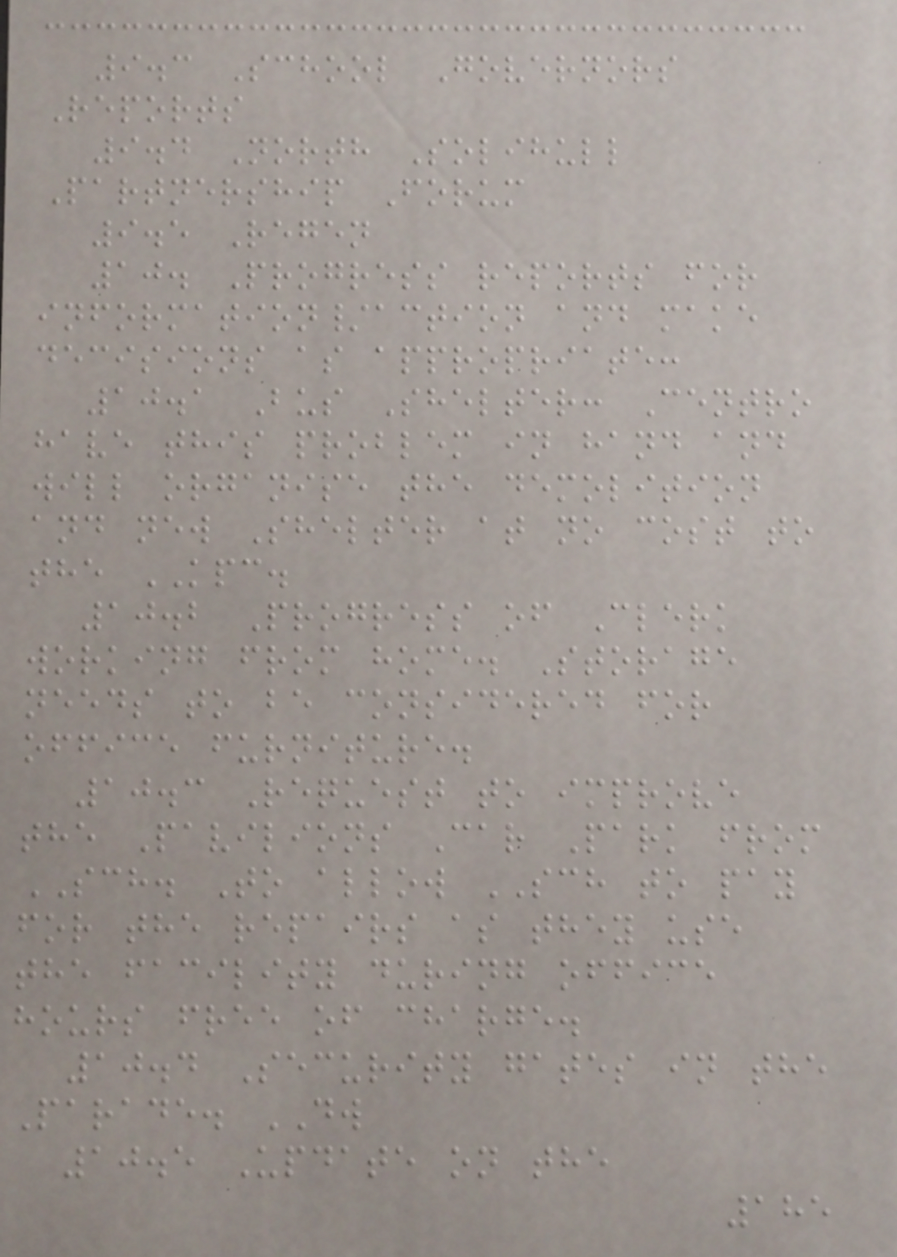9.3 School Governors
Reports
9.4 North Solihull
Partnership Forum
9.5 Regen
10. Progress reports for
information/action and make
decisions as appropriate:
10.1 Bus Shelter: Centro
have this problem in hand and
will organise the demolition
and new Shelter at no cost to
the KPC.
10.2 Progress of Clerk
working from home. Storage
needs to be considered for
office furniture.
10.3 Request to improve
the Pavilions Car Park from
SCH. To allow SCH to pay
for the repairs as they use
the facility during office
hours free of charge.
10.4 Security gates in the
Parade. DW
10.5 Update on the
185
